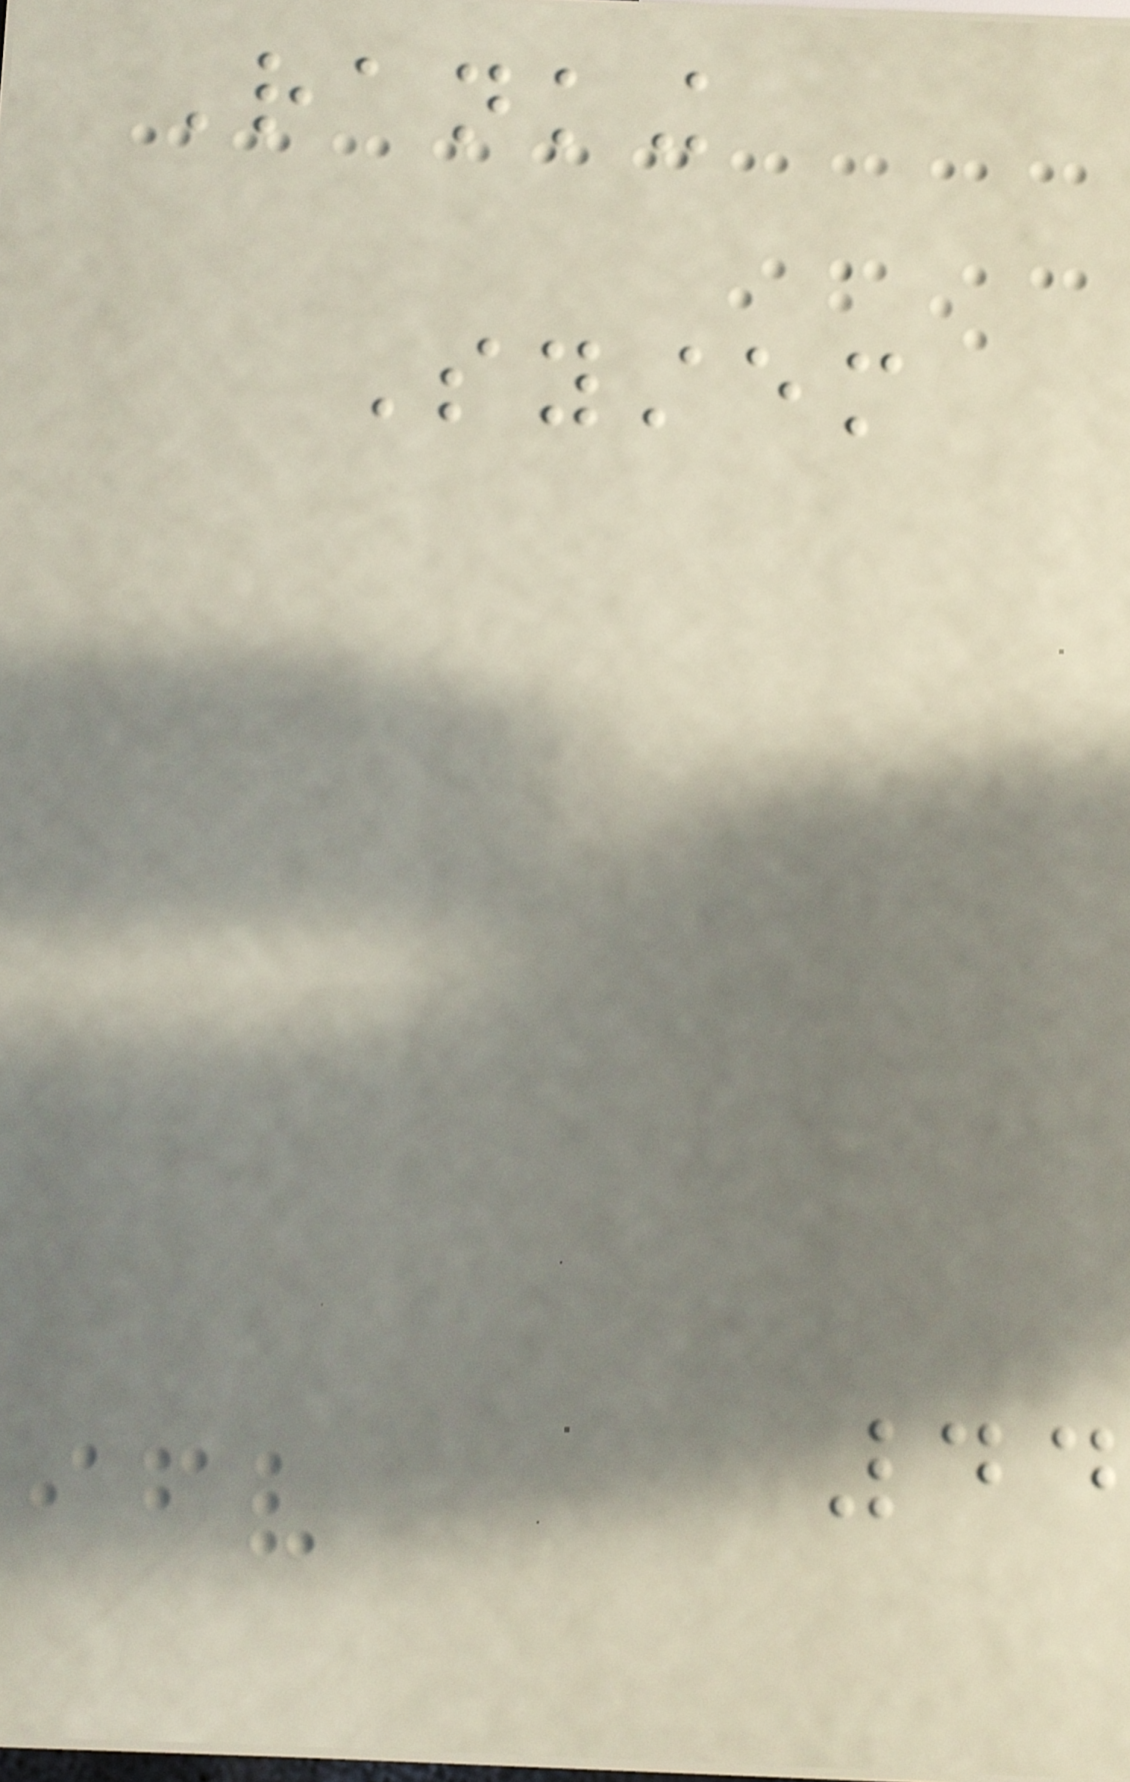Ranking
System
44
